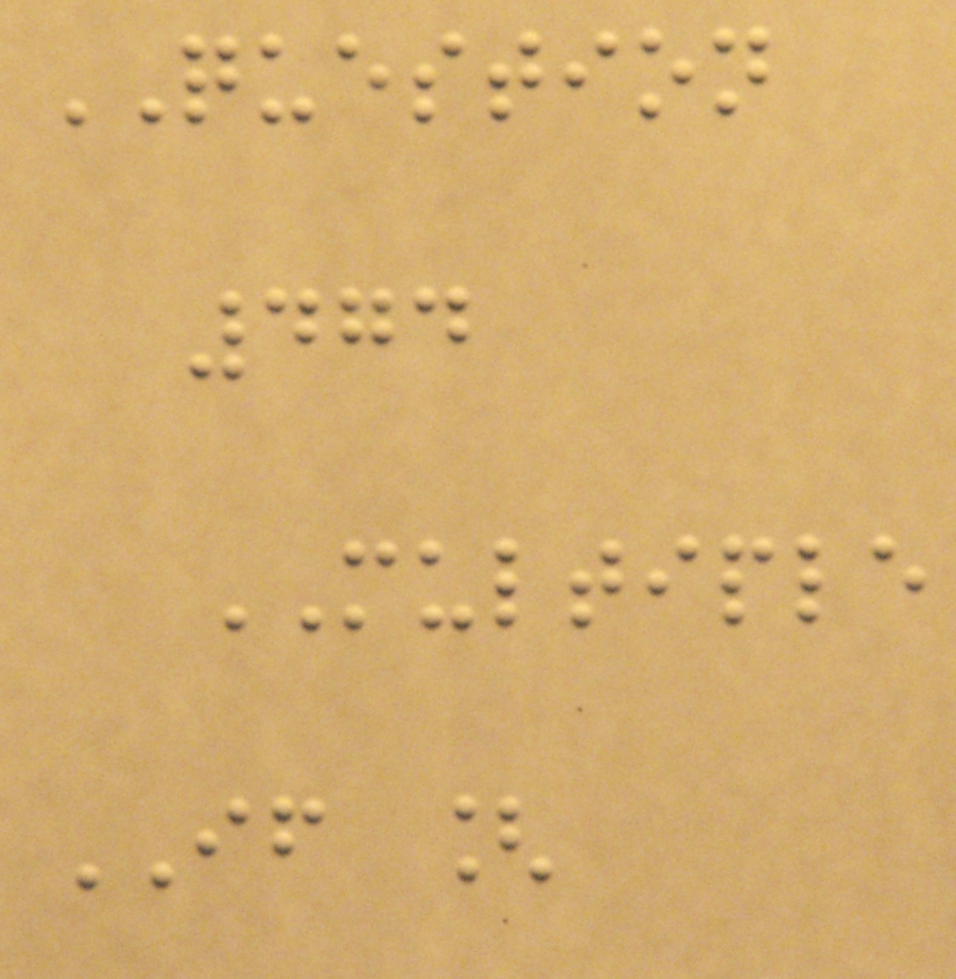QUESTION
474
MULTIPLE
IF [
